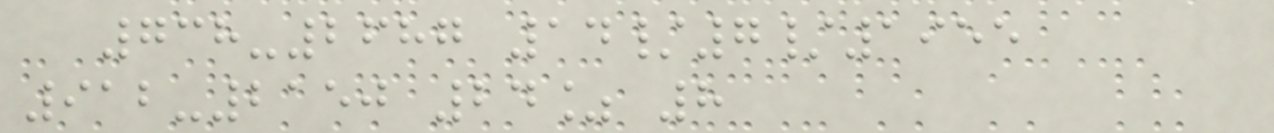738-2687 14/7/1955
912-2150 24% 8
